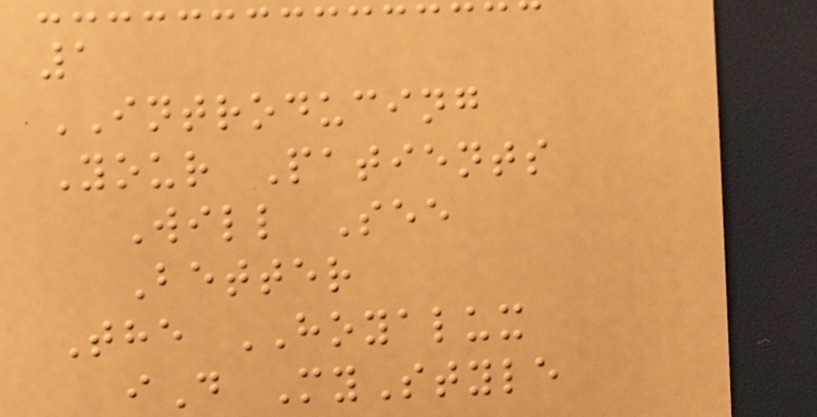1
INTRODUCING
Your Patients
Will See
Better
The HOYALUX
iD MyStyle
